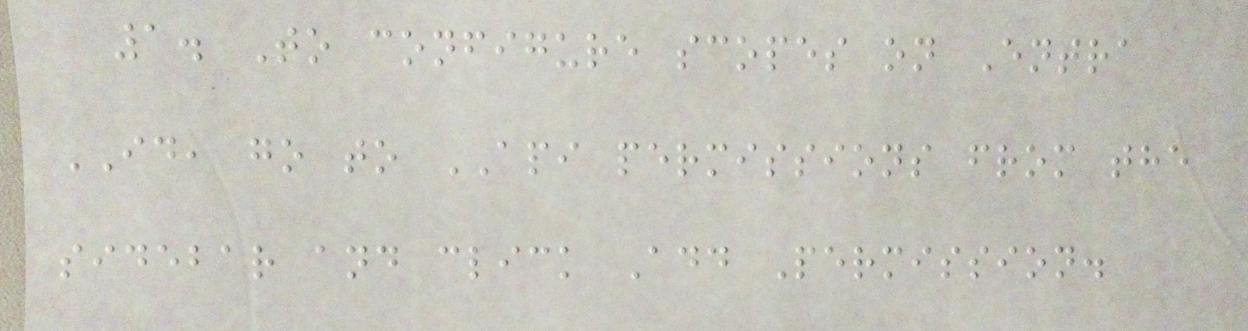1. To configure scopes on Entra
ID, go to API permissions from the
sidebar and click Add Permission.
